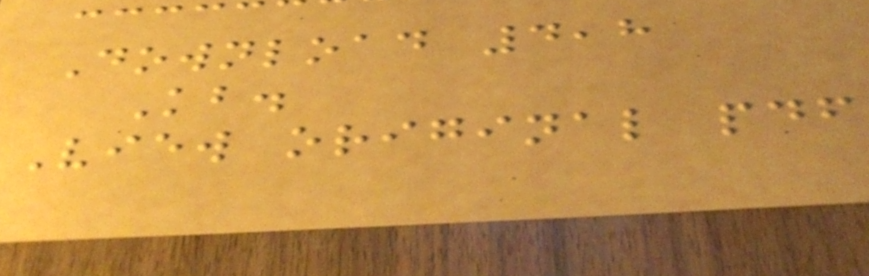Download 4,8
Kb.
View original pdf
